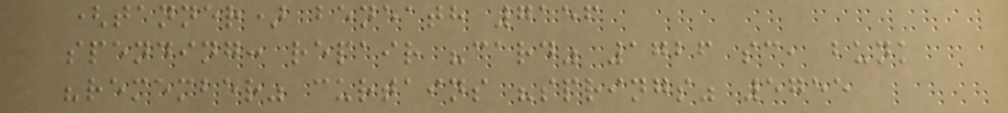(tanner) beneath 7156
spending: repair "card" 1726 sc, bunk
"remember" curtains "springs" 5755
